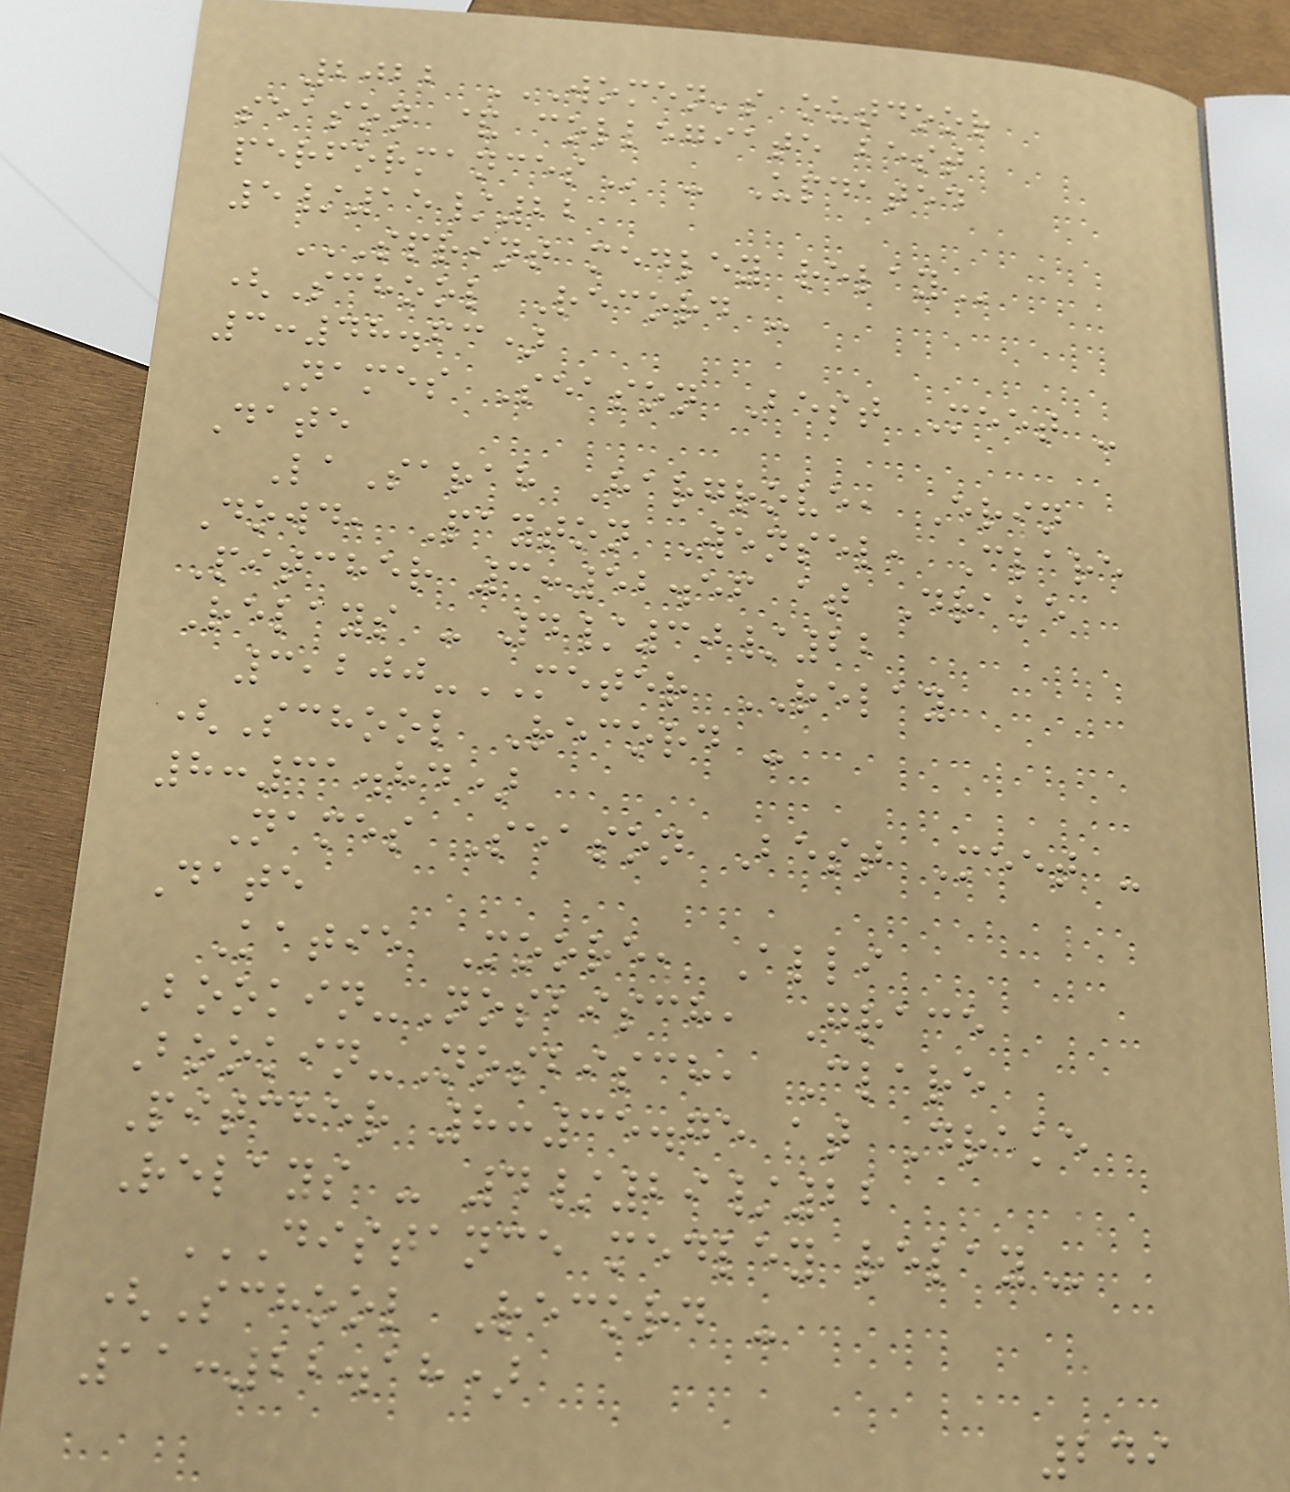2022 WOMEN'S OUTDOOR
SEASON & COLLEGIATE BEST
PERFORMANCES - Updated
5/15/22
SPRINT MEDLEY RELAY
(School Record -
3:48.63)
Names Season Best Meet -
Date
LaSarah Hargrove, Erin
Dowd, Payton Wensel, Clare
Pitcher 3:52.56 at Drake
Relays - 4/30/22
3,200-METER RELAY
(School Record -
8:31.84)
Names Season Best Meet -
Date
Katie Moore, Alli
Bookin-Nosbisch, Grace
Bookin-Nosbisch, Clare
Pitcher 8:35.75 at Drake
Relays - 4/29/22
DISTANCE MEDLEY RELAY
(School Record -
11:22.18)
249
